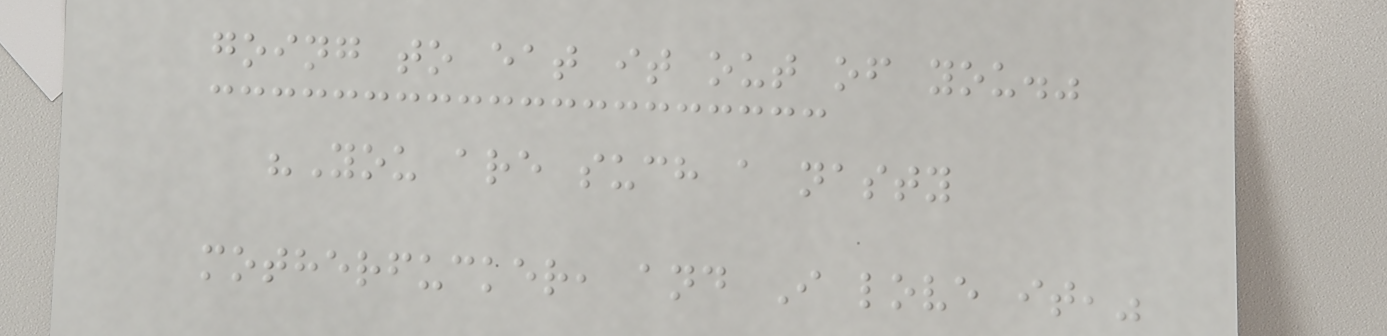going to eat it out of you."
"You are such a nasty
motherfucker, and I love it,"
